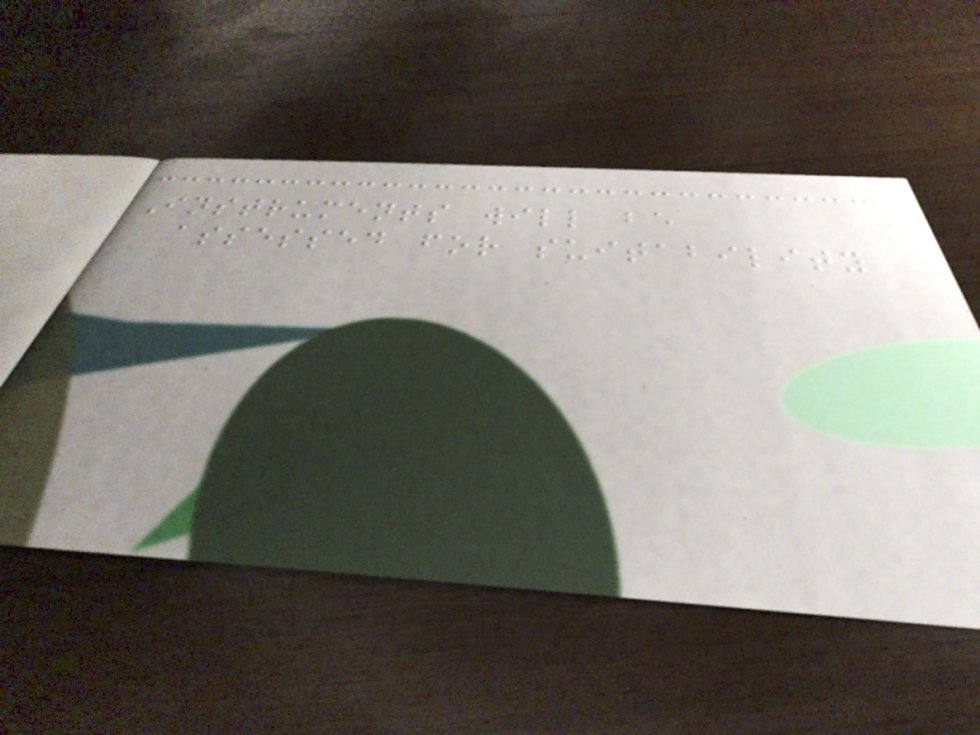Instruments will be
assessed for suitability
